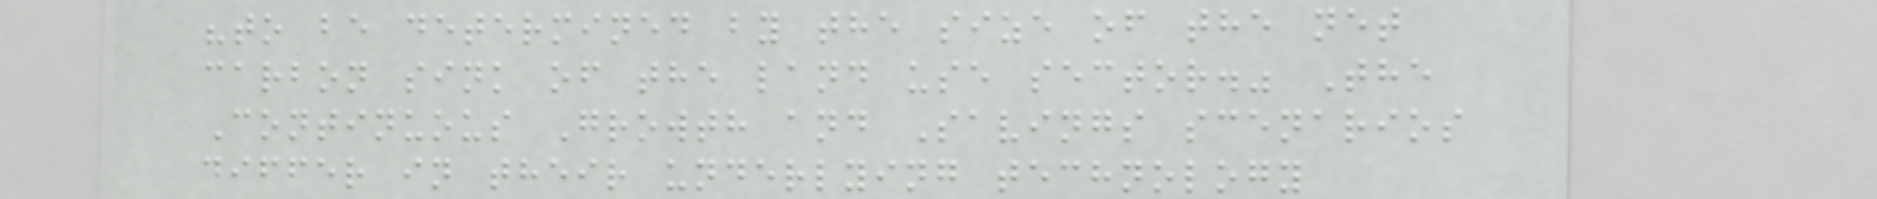"to be determined by the size of the net
carbon sink of the land use sector." The
Continuous Growth and Savings scenarios
differ in their underlying technology
